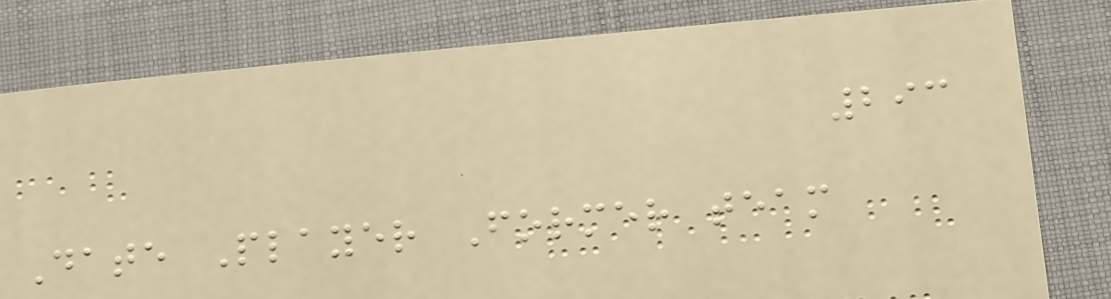293
Date Player Former team
